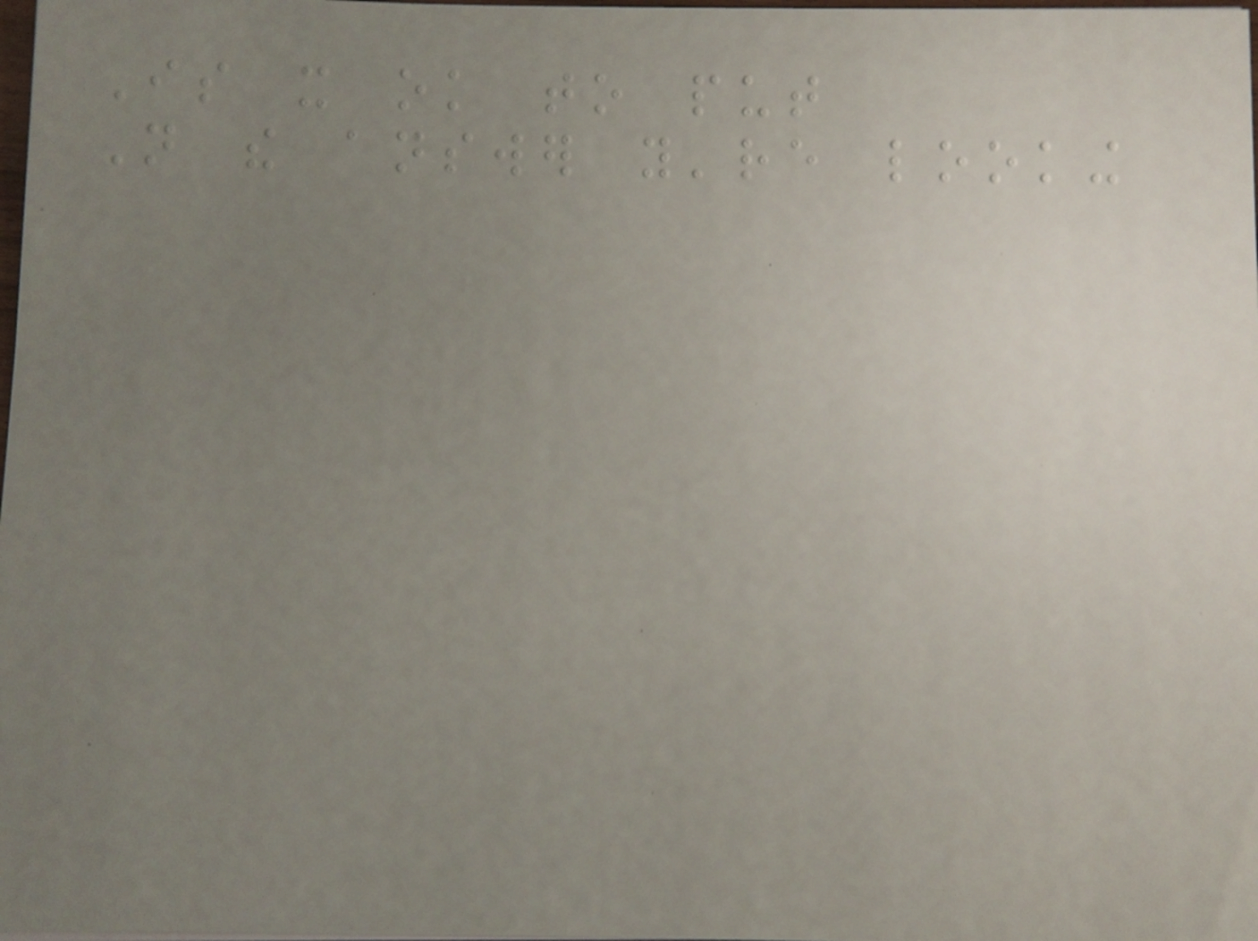Is it ok to put
Not the answer you're looking
